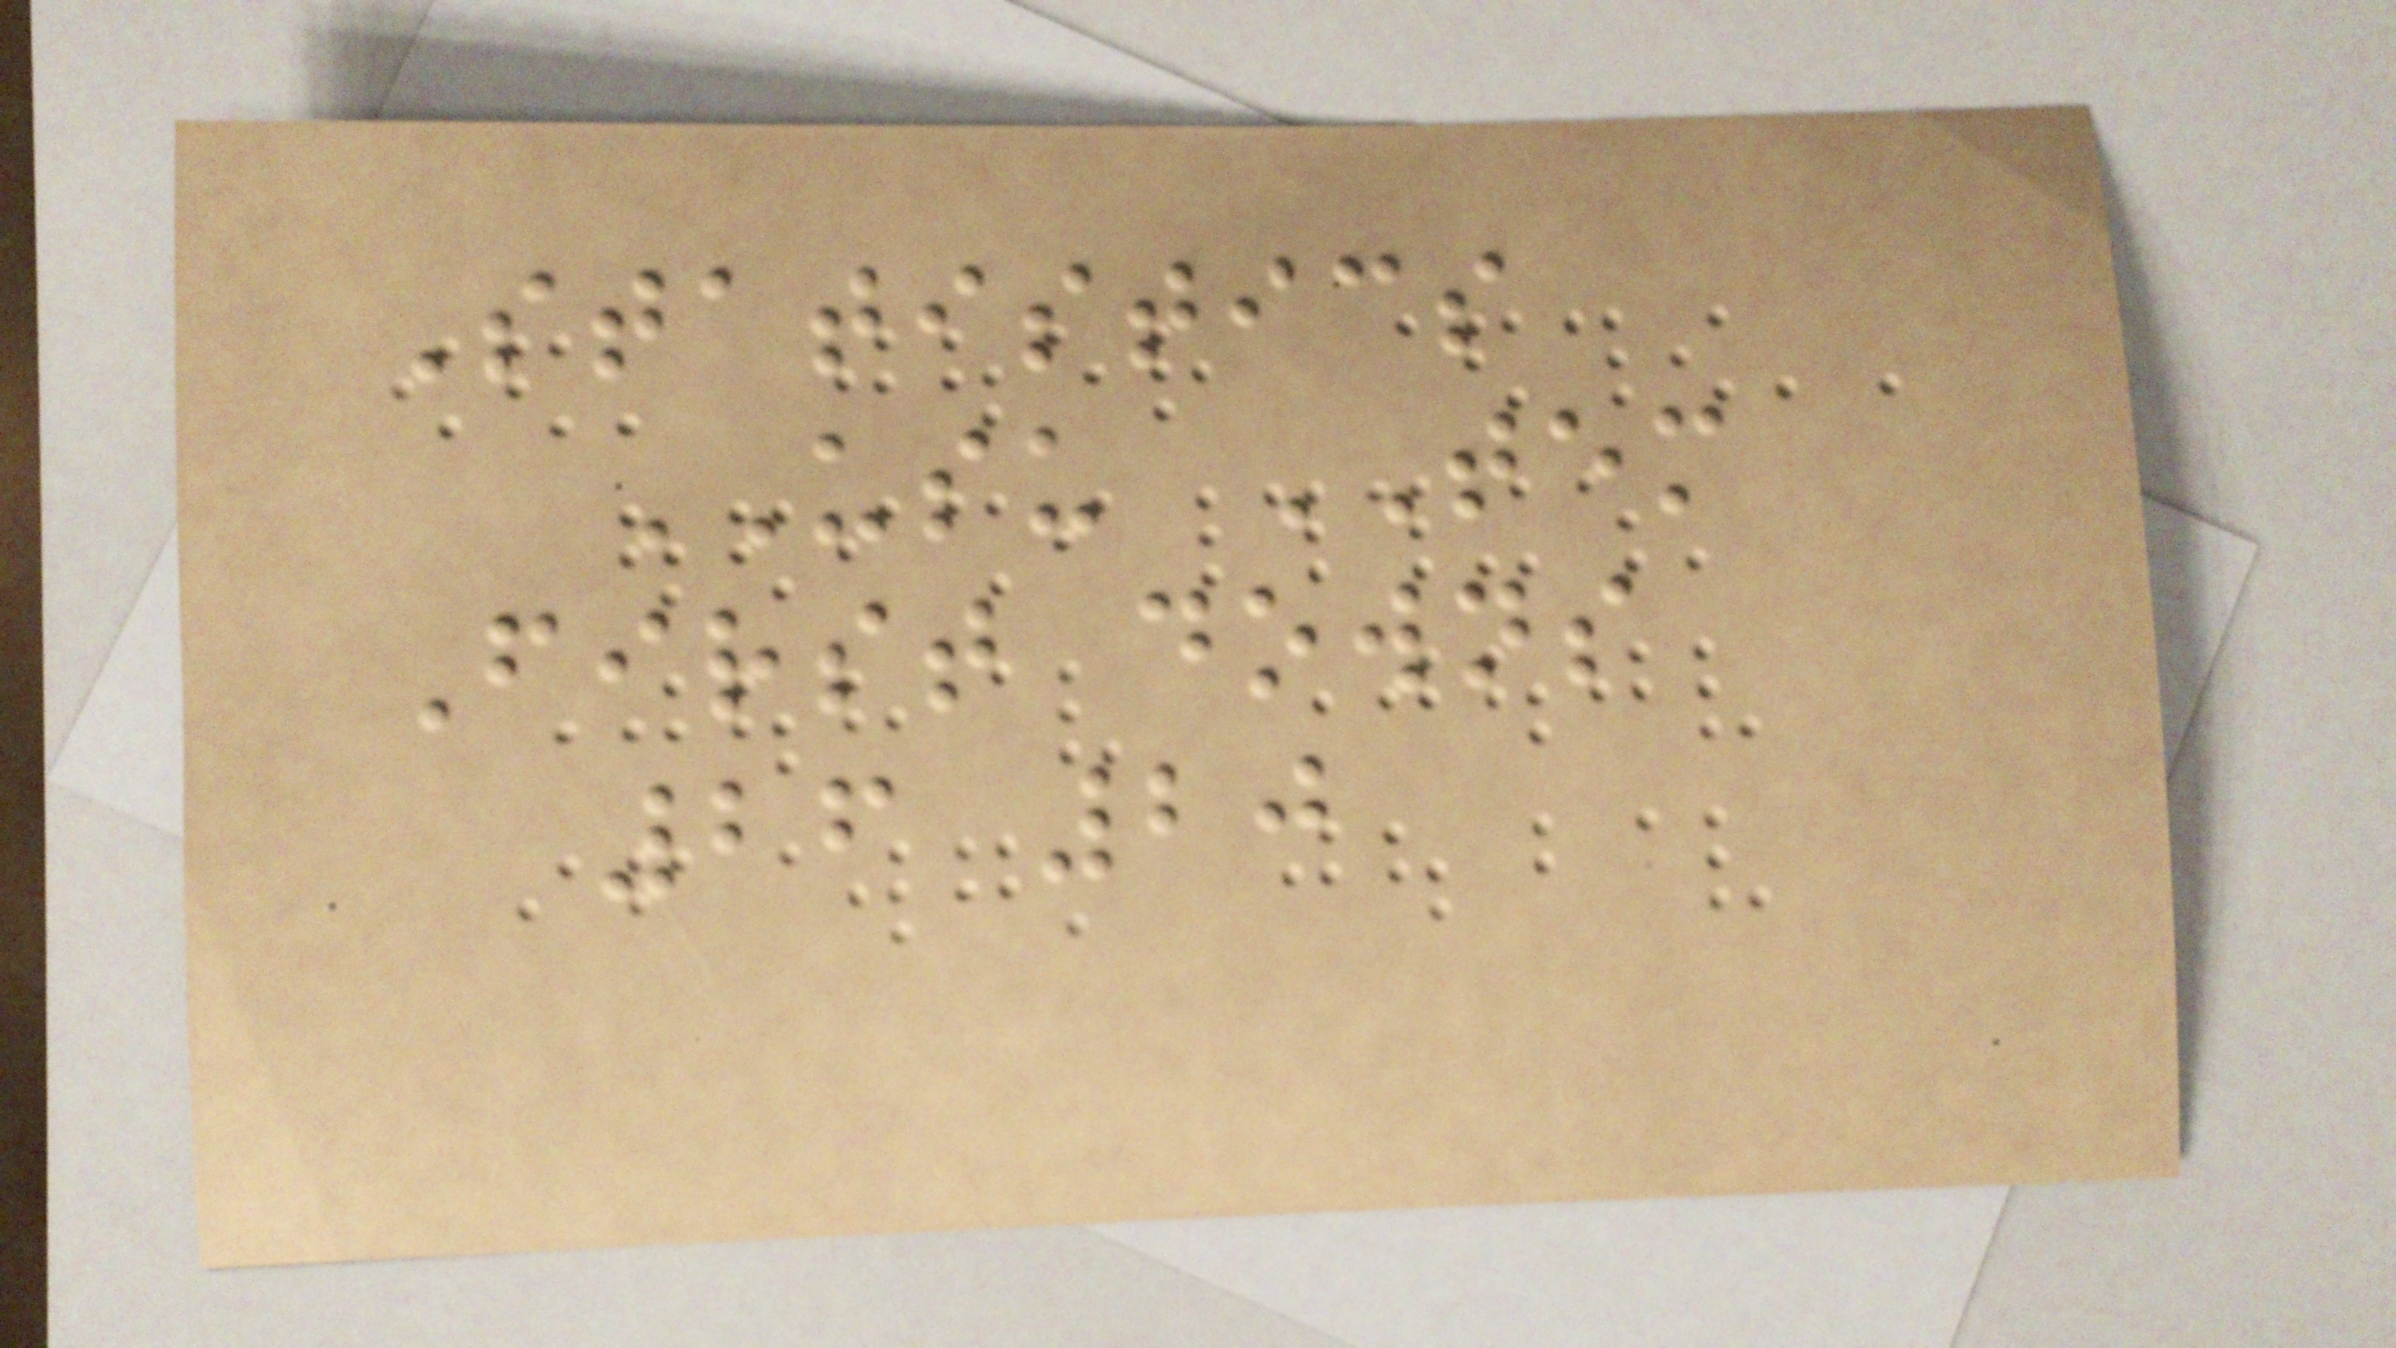Statistics
USU TEM
First downs
26 20
